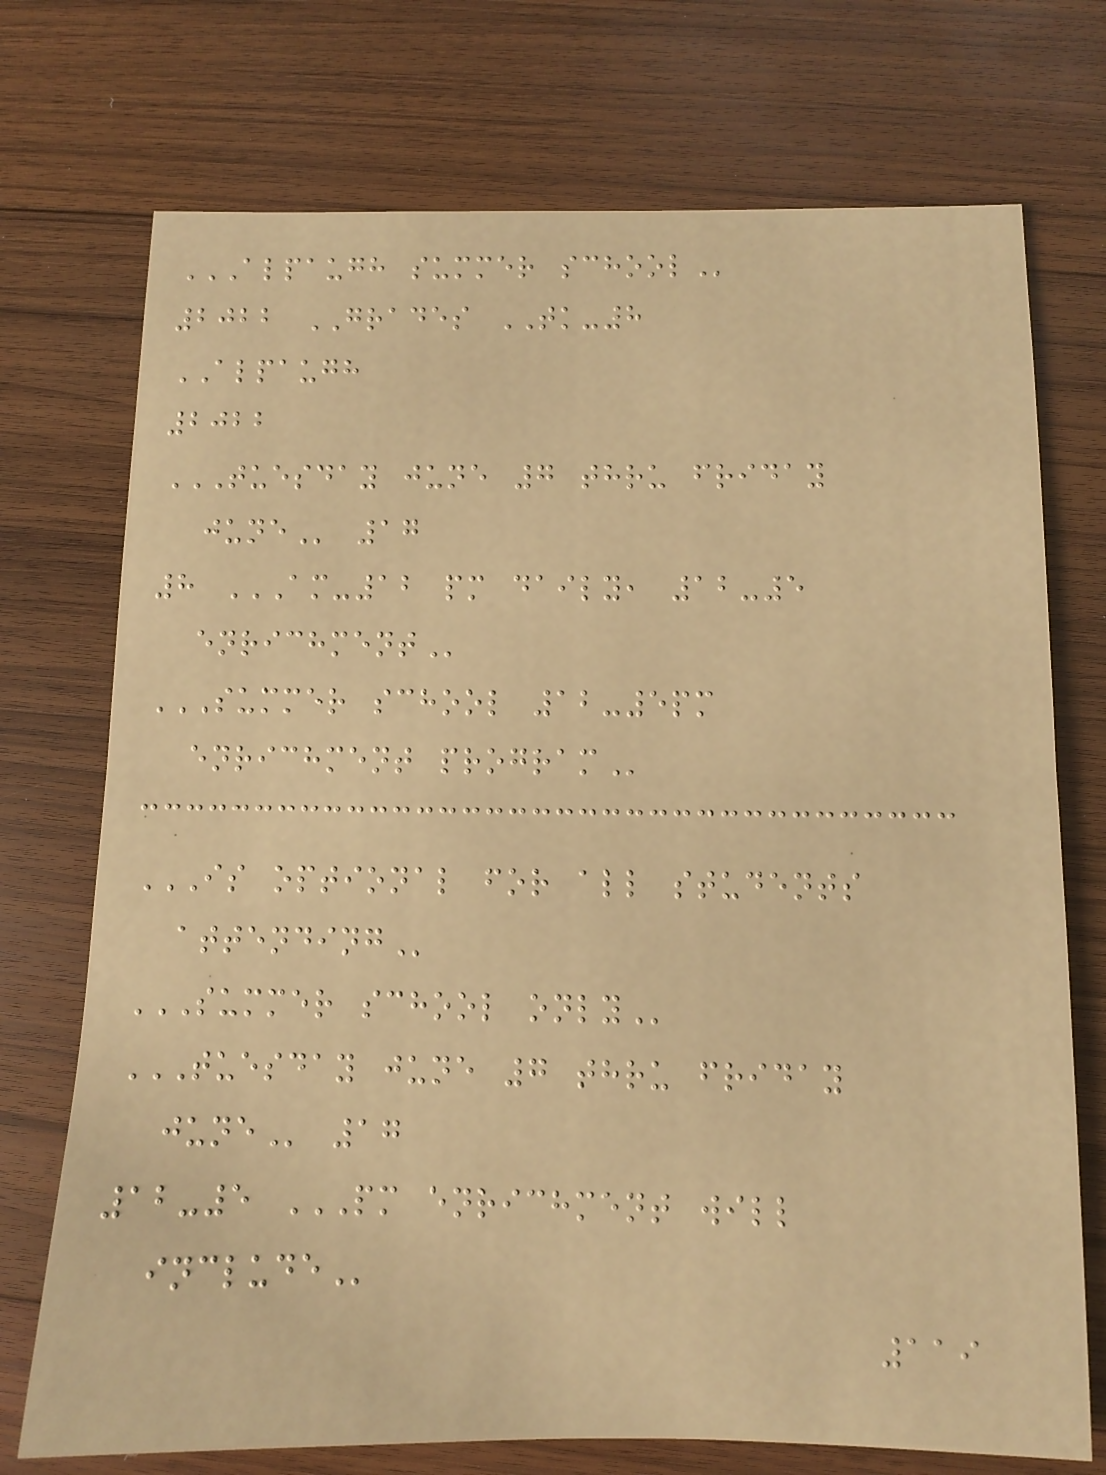ALPAUGH SUMMER SCHOOL
2022 GRADES TK-8
ALPAUGH
2022
TUESDAY JUNE 7 THRU FRIDAY
JUNE 17
8 AM-12 PM DAILY, 12-5
ENRICHMENT
SUMMER SCHOOL 12-5PM
ENRICHMENT PROGRAM
IS OPTIONAL FOR ALL STUDENTS
ATTENDING
SUMMER SCHOOL ONLY
TUESDAY JUNE 7 THRU FRIDAY
JUNE 17
12-5 PM ENRICHMENT WILL
INCLUDE
119
